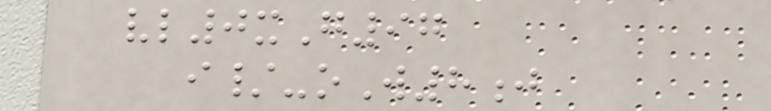vl0xG97
i/-oW8j
